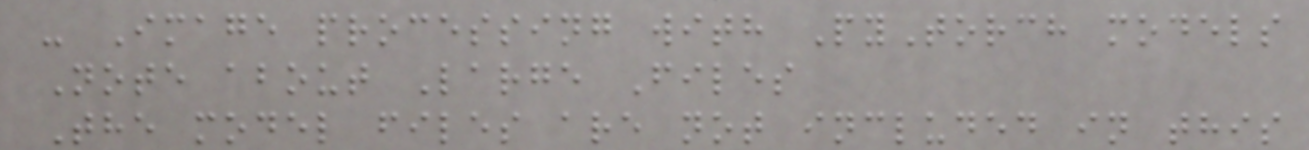- Image processing with PyTorch models
Note about Large Files
The model files are not included in this
